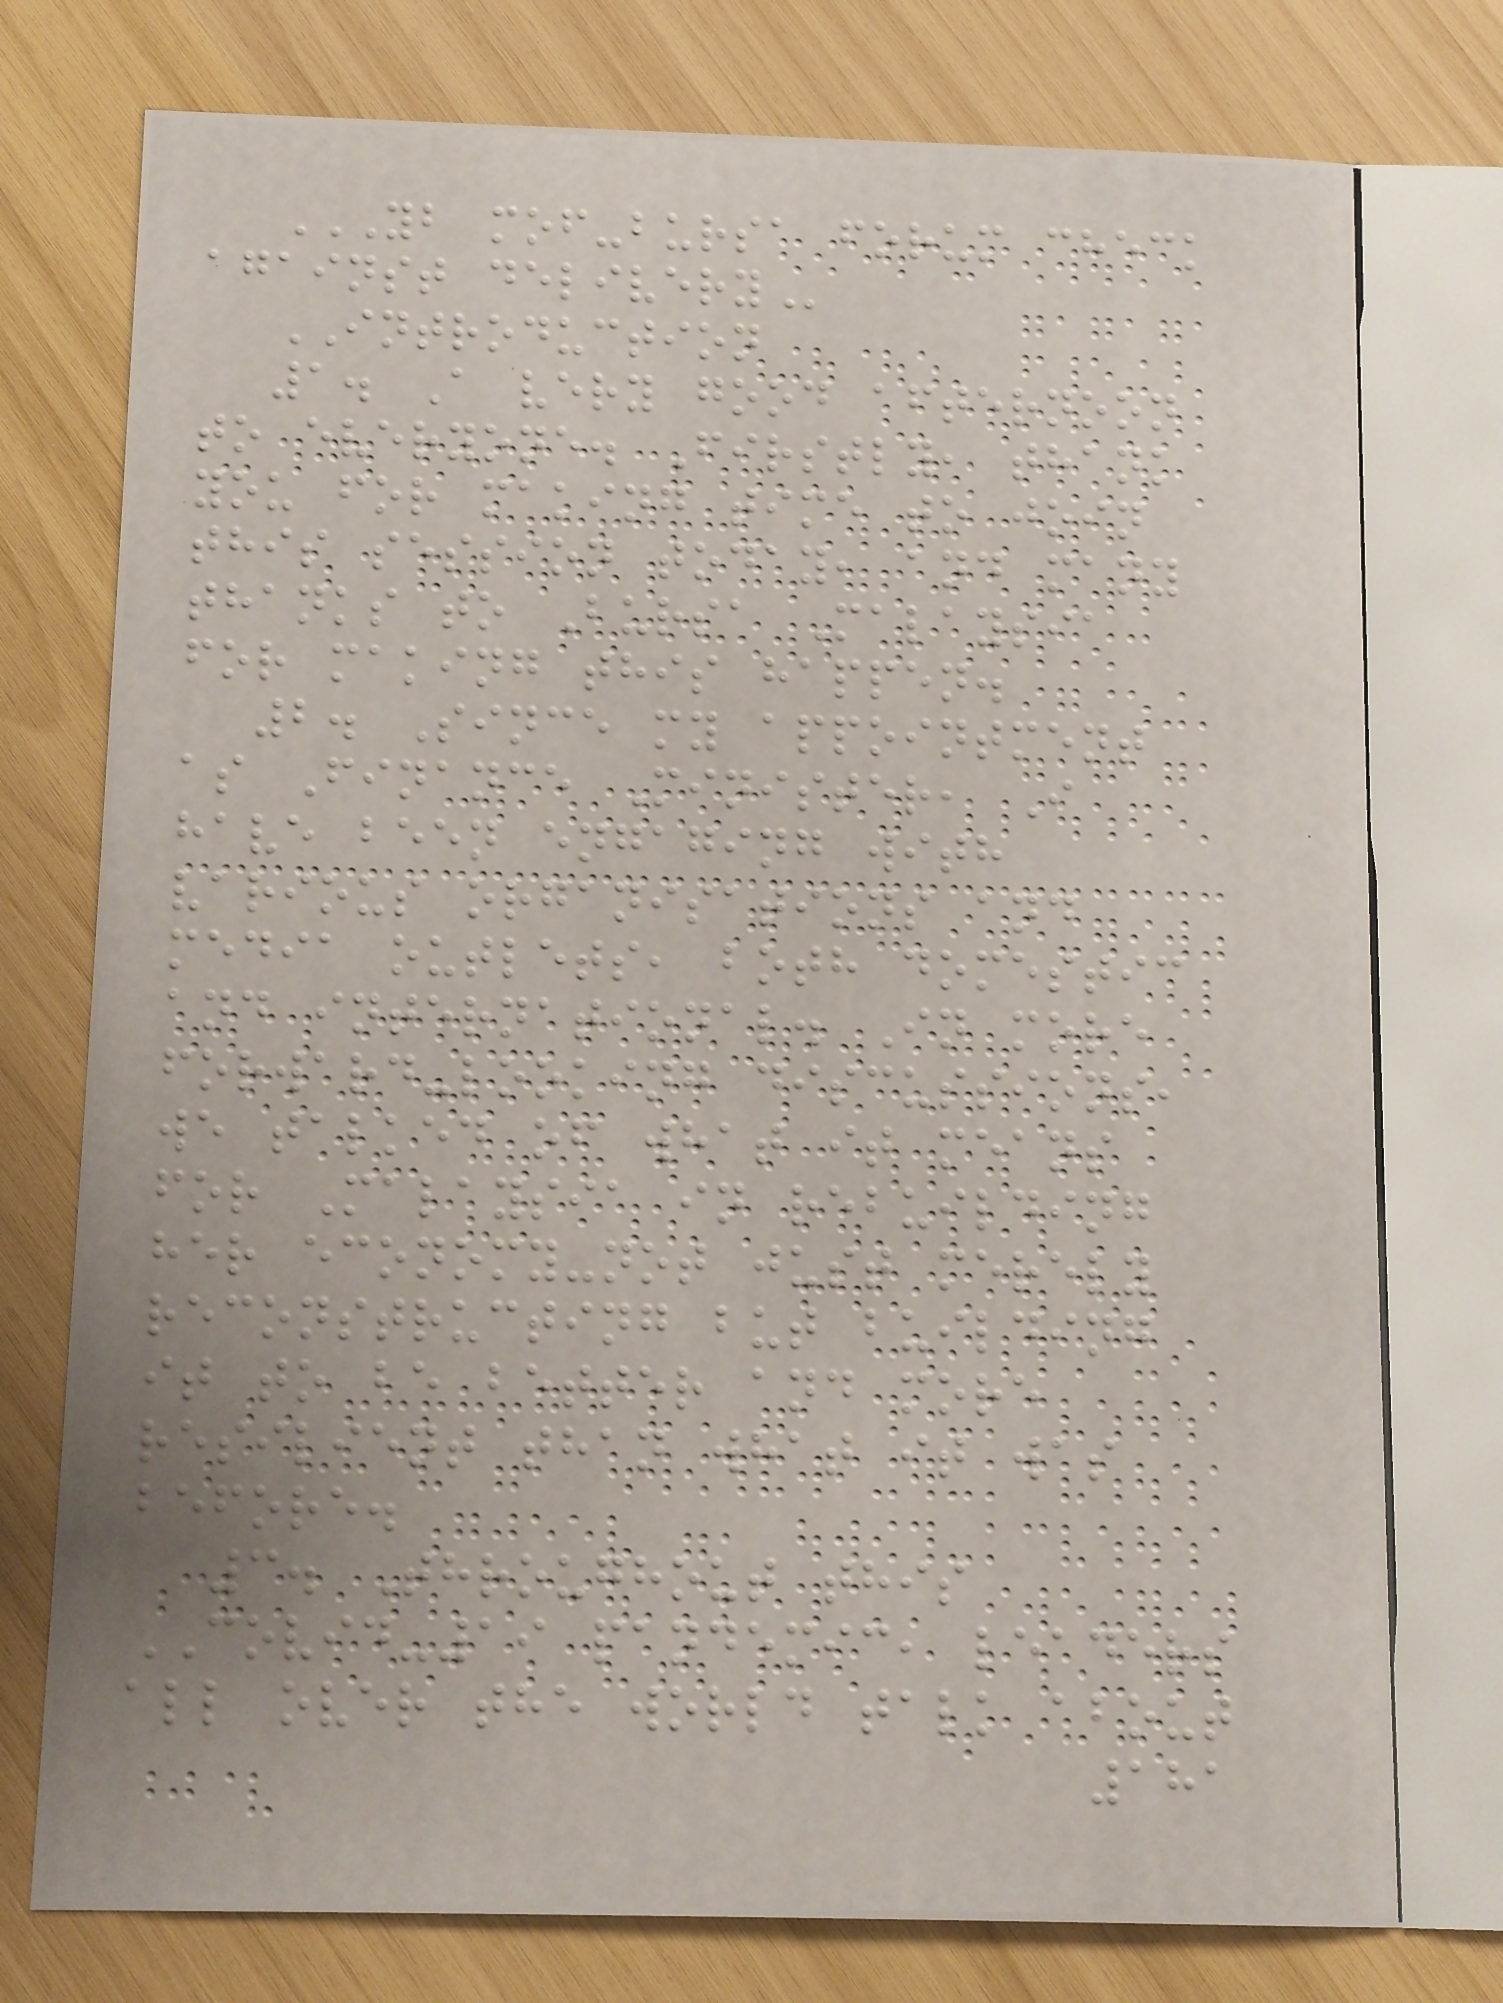YB MOF-BURSA FORUM CHECK
AGAINST DELIVERY
INTRODUCTION
1. A very good afternoon
to everyone. Firstly, thank
you for making time to join
this session today, and many
thanks to Bursa Malaysia
for making this happen.
2. Since my appointment
as Finance Minister, I
have been engaging with
various organisations and
media outlets, both domestic
and international. In more
forward-looking discussions,
we talked of what it means
for Malaysia in rebuilding
her economy-not just merely
reconstructing but building
it to be better and more
resilient than what it was
before.
3. Throughout this
COVID-19 pandemic, leaders
all over the world talk about
181
